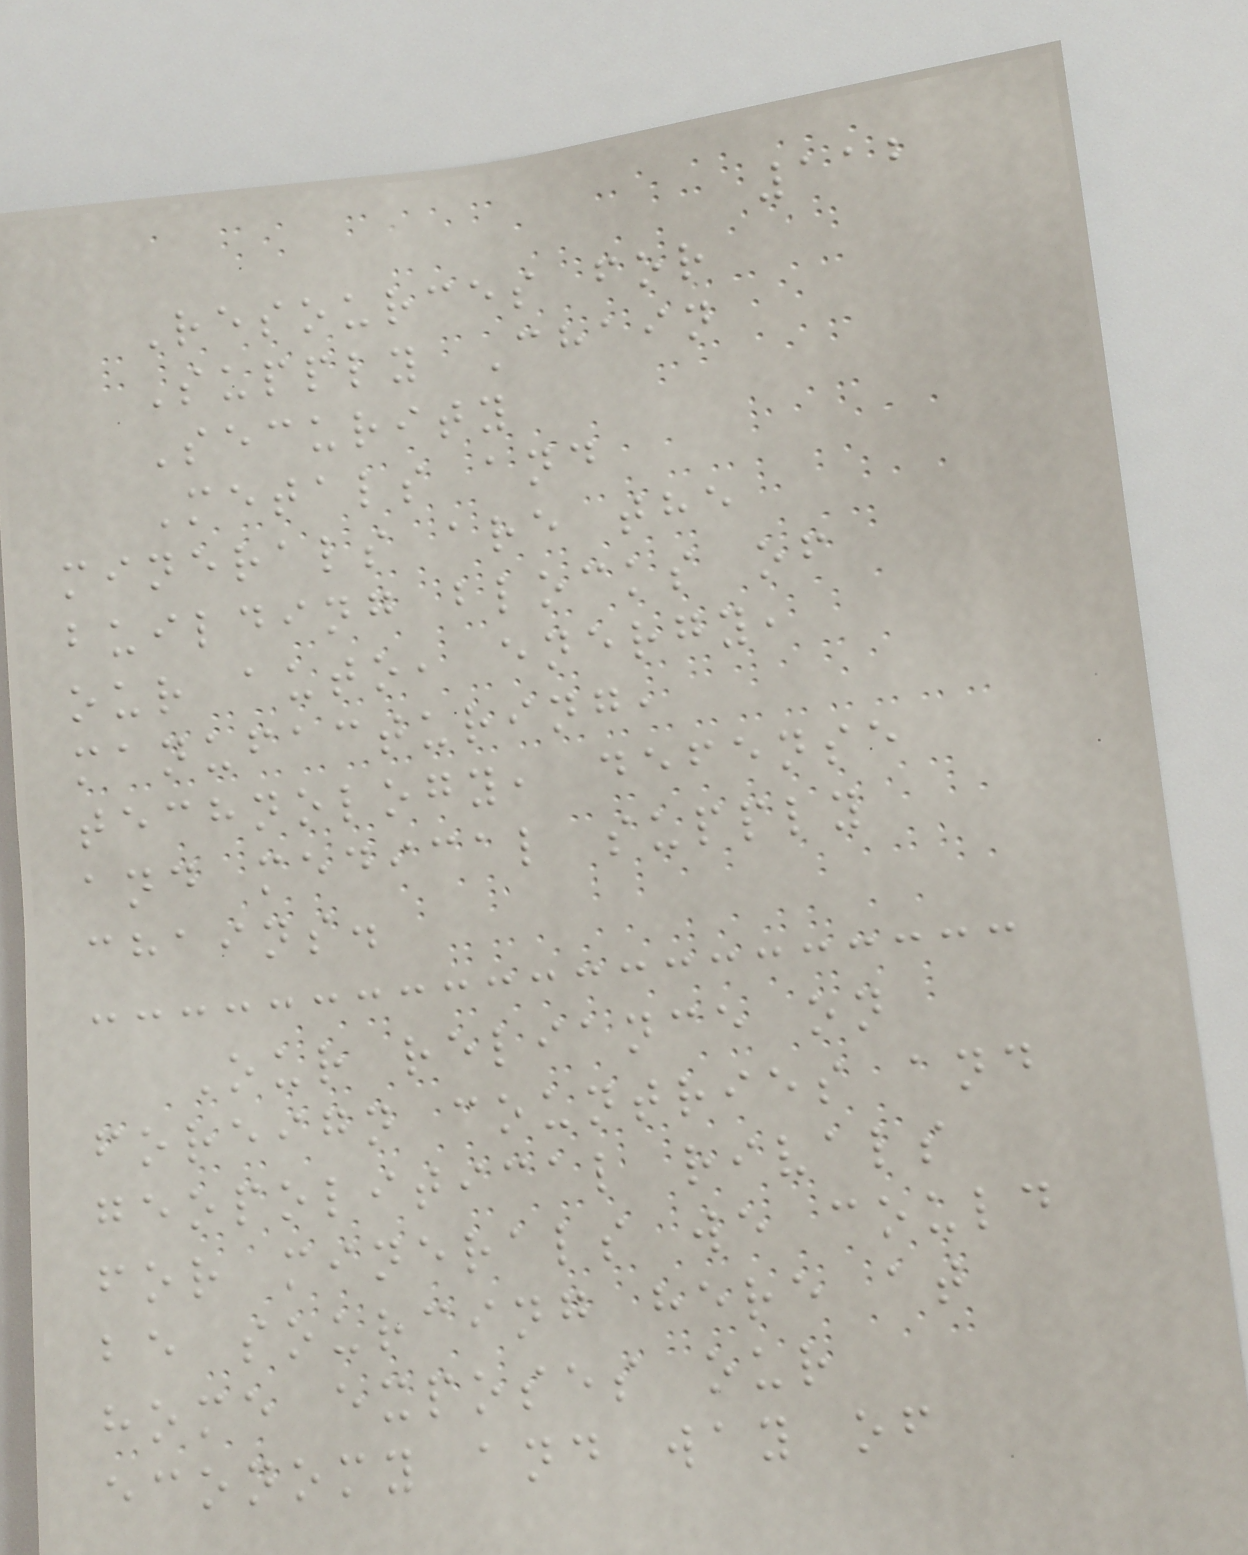112
Resources for
Supply Chain
Security
Metals and
minerals are the
building blocks of
our auto, energy,
manufacturing,
technology, defense
and medical supply
chains.
Our reliance on
foreign countries and
geopolitical rivals
for minerals we could
be sourcing here at
home exposes our
economy and way of
